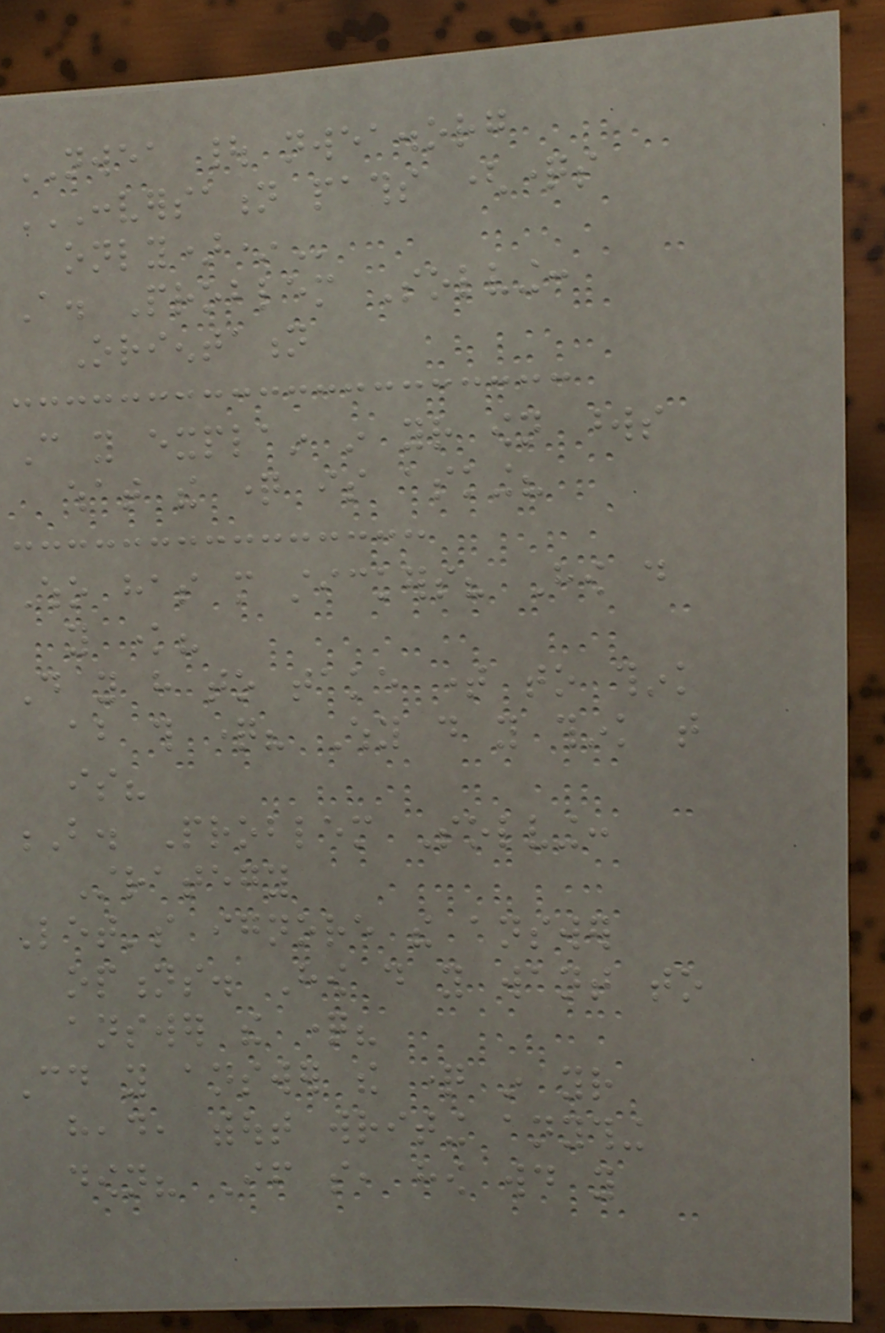NWEA | nwea.org
CONVERSATION PATHS (QUESTIONS
ONLY)*
A. Problem Solving:
Orientation
Can you explain in your own words
what the question is asking?
Who has more stickers? How do
you know?
Do you have to take time to think
about this question? Why do you think that
is?
B. Problem Solving:
Strategy
Let's ignore the answer
options. How do you want to
answer the question?
Could you answer the question in your
head, without writing anything
down? If so, how would you
